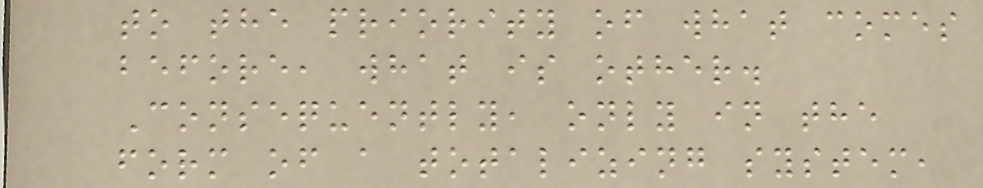to the priority of what comes
before, what is other.
Consequently, only in the
form of a totalizing system,
